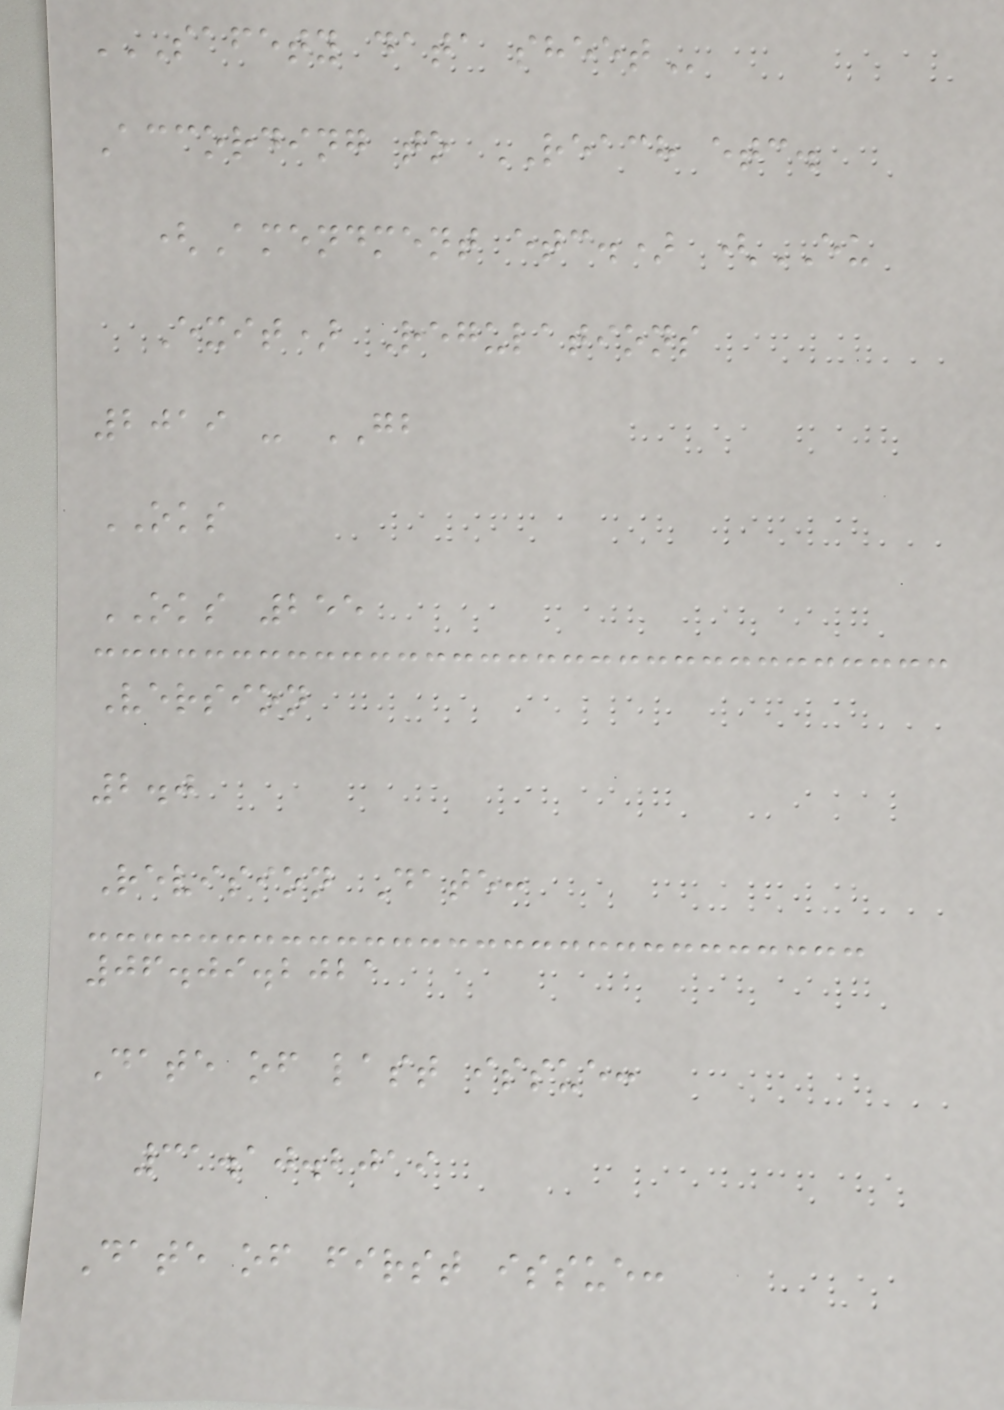SAFETY DATA SHEET
According to REACH etc.
(Amendment etc.) (EU
Exit) Regulations
2019 - GB
OKS
OKS 255
Version
2.0
Revision Date:
06.09.2021
Date of last issue:
31.10.2019
Date of first issue:
